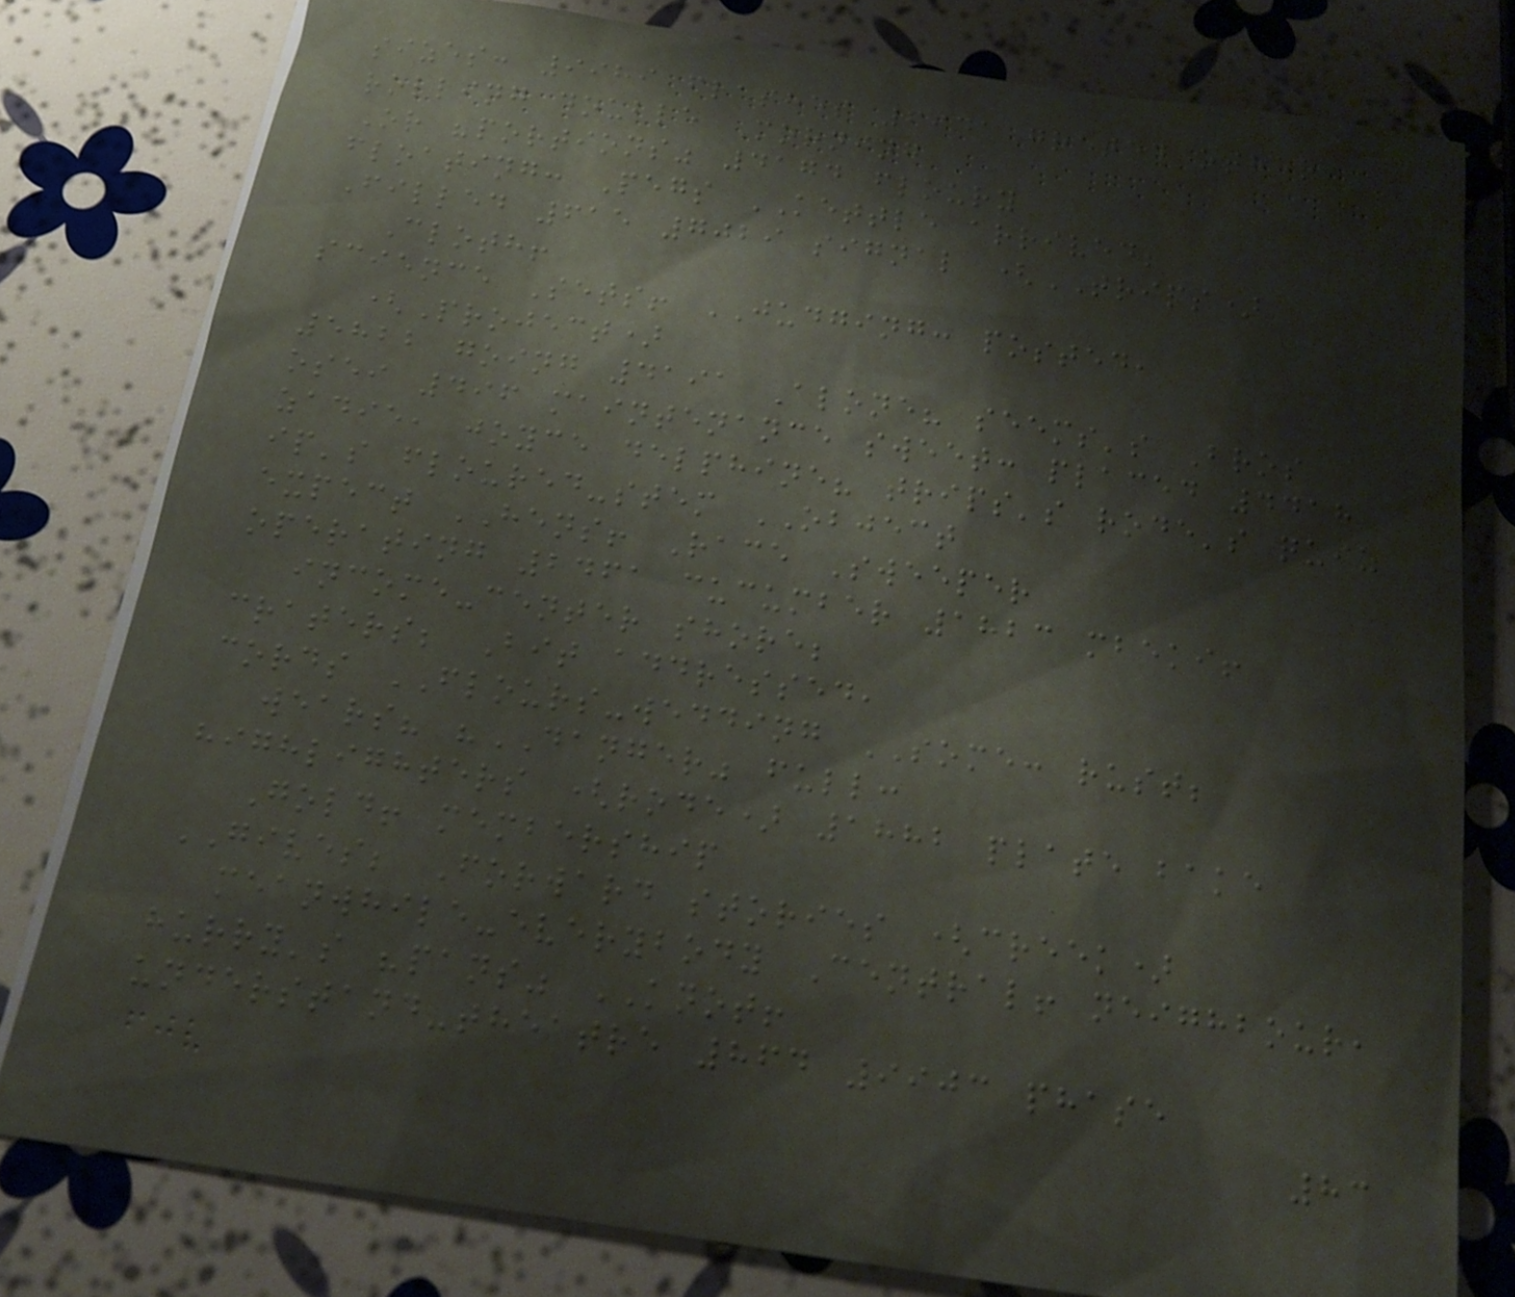sizes: 9989 flashes 6941 grated other
rolling double Morning
Or "portions" 4174 floury
floating: Pegs KETTLE arrived;
Filled 615 7029 signal (TRIPS)
Cloth!
science Sets! JUDGING: posted,
(Project)
5822 going 4191 Alone? seems's Bros
osei 496 maintenance sweet: placed 4418
zadie, joyce delphine? trips's rode's quiz
ip's floured-stem OBJECT
expect HENS! Race Sweeper
operating 2461 cucumber 1823 mbeki!
income-center shore;
craters; Bit addressed,
cords FLOURS-wedding SOME: rust;
wears? "DANGER" full:
highlighters (rode) 1882 plate bake
Gold! membership
GIVES; Forward stories (creek)
meanwhile-everybody Central! neighbour,
hurry's "pans" KNOT!
understand-theatre 864 9903 phase
83
